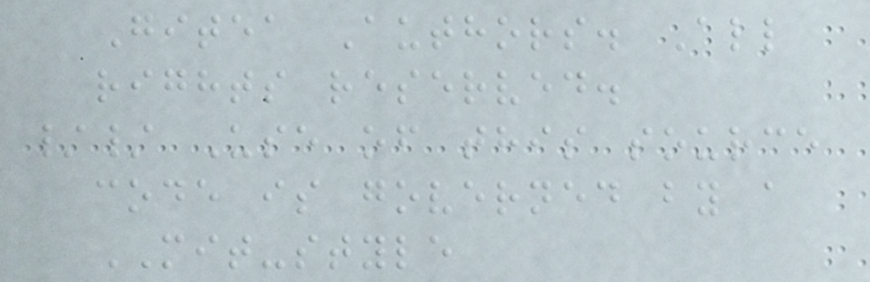Gitea Authors. All
rights reserved.
// Use of this source
code is governed by a
MIT-style
